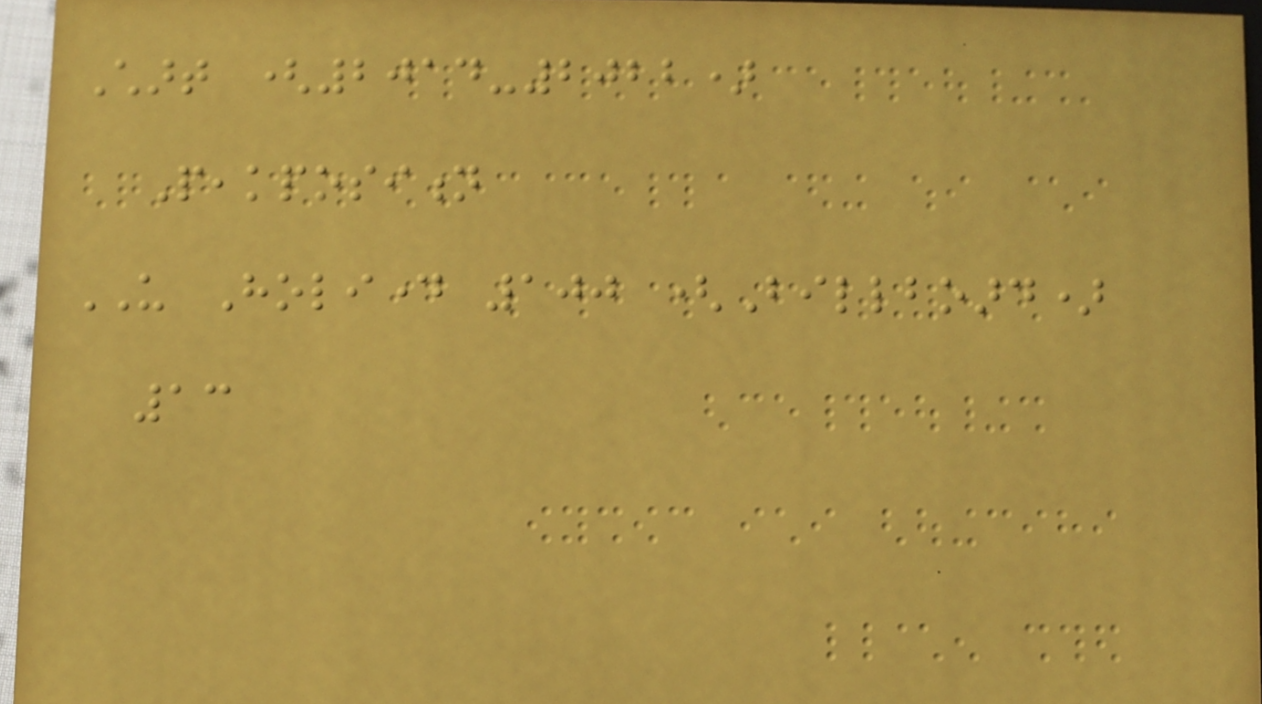Chart (2014-2022)
Peakposition
US Holiday 100 (Billboard)
13
